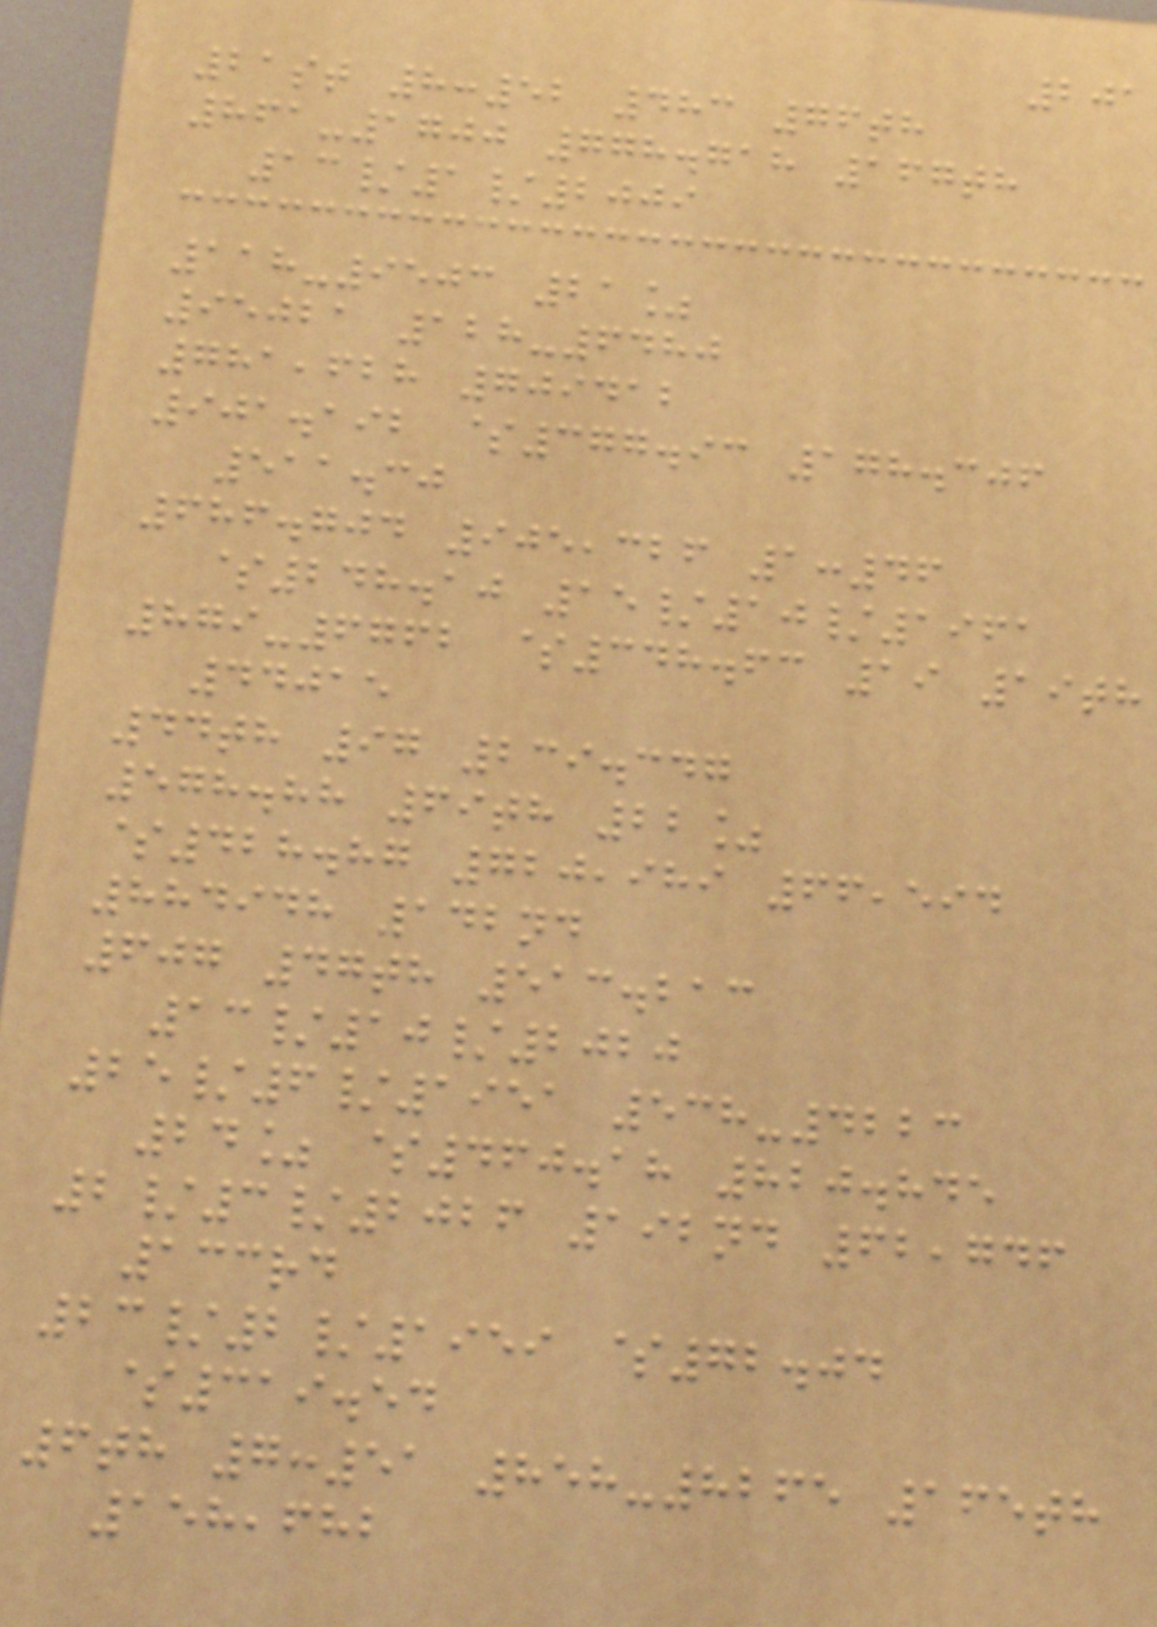201
21st 8:52 483 76th
861-1700 778.718 167th
13/1/2009
118-9503 21%
95021 128-6480
781,628 709412
901.192 $377.93 178.306
511.30
686.704 905,326 1:46
$248.10 15/10/1961
879-6762 $348.63 19 19th
44015
44th 97 239.347
578.88 69th 22%
$428.87 720,989 66,594
884948 142nd
607 47th 513.213
13/10/2020
25/6/1951 538-4223
24% $460.18 820.845
2/3/2026 192nd 62,746
133rd
23/2/1959 $72.04
$319.54
6th 7:51 858-8265 165th
158,682
